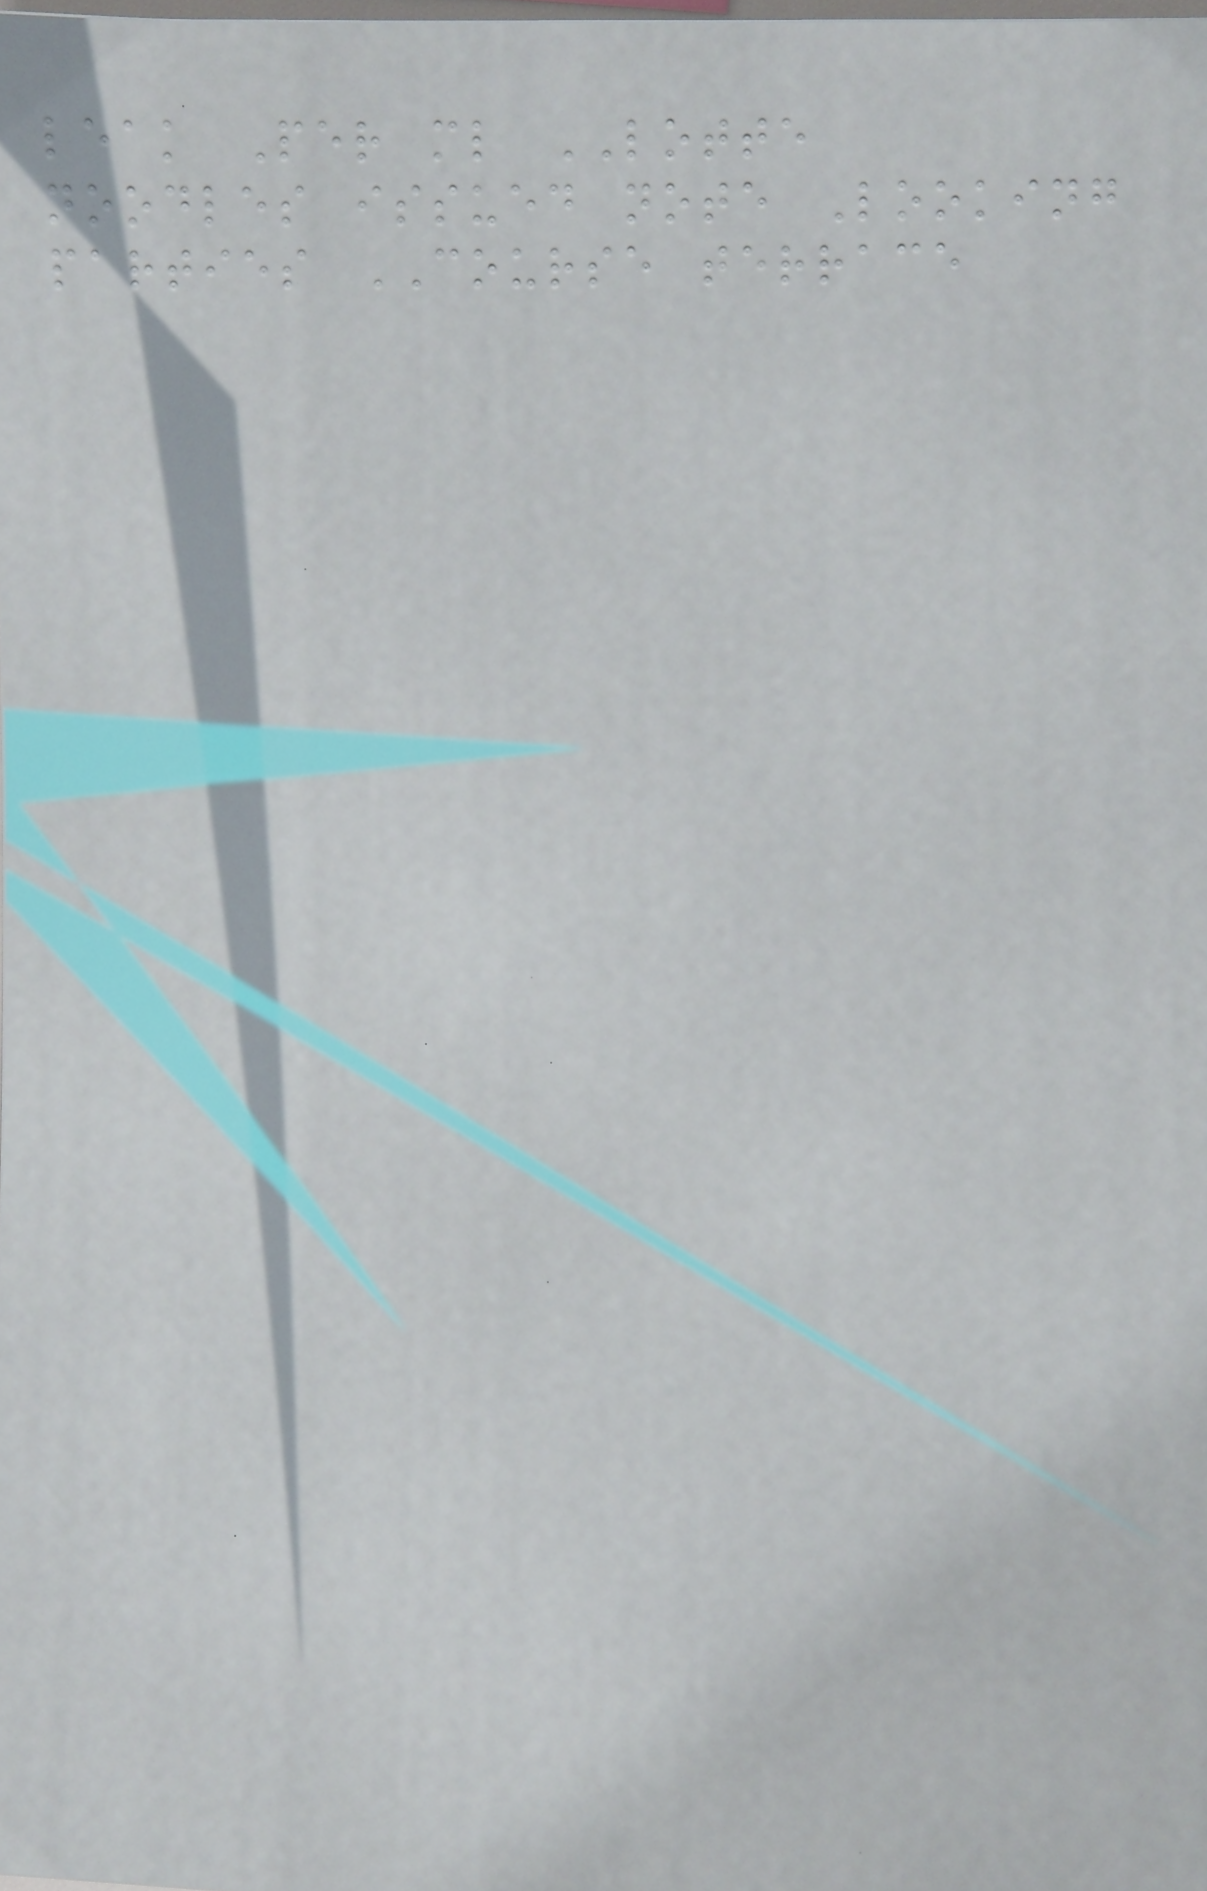leak Per ml LOTTE
noodles issued note Looking
parties COURSE terrace
